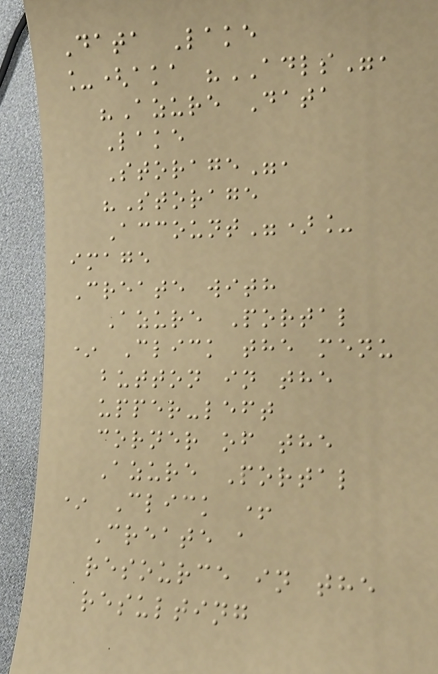Data Lake
_(aka "ADLS",
"Azure Data
Lake
Storage",
"Storage
Account")_
image
Create with
Azure Portal
* Click the menu
button in the
upper-left
corner of the
Azure Portal
* Click +
Create a
resource in the
resulting
